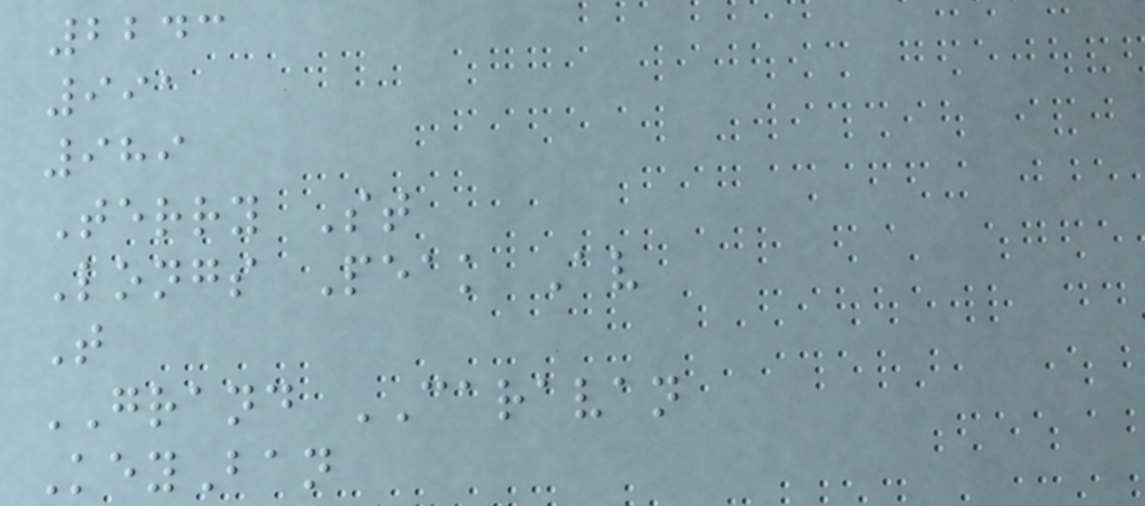2243
991
989
Terry St
Longs Peak Av
T
GRAND CARAVAN
KeyBan
